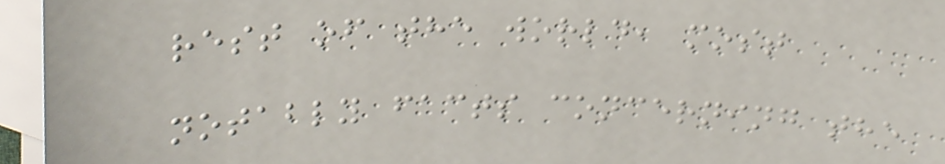rest of the world, most
notably facts concerning the
